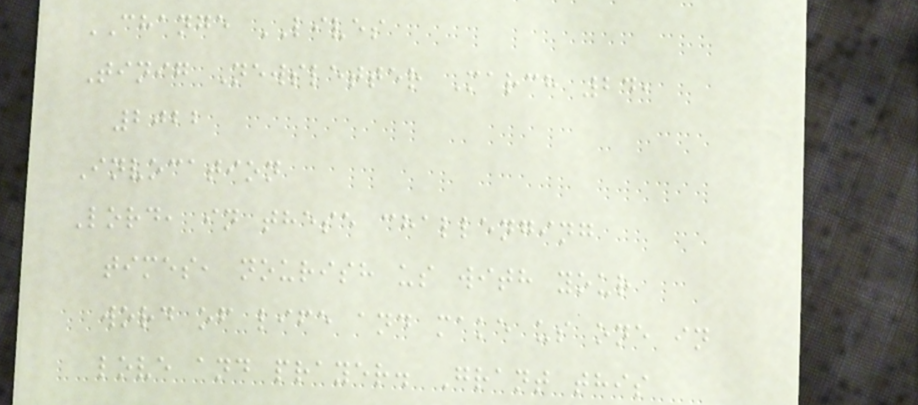CHANGE LIVES
Tinig Newsletter March 24,
2022
Invocation
Lord, in these challenging
times, nourish us with your
word of life and make us one in
love and prayer. Grant this
